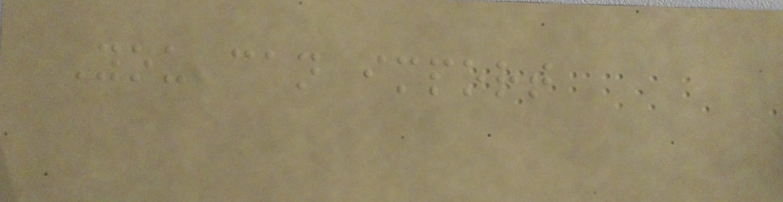You can import
